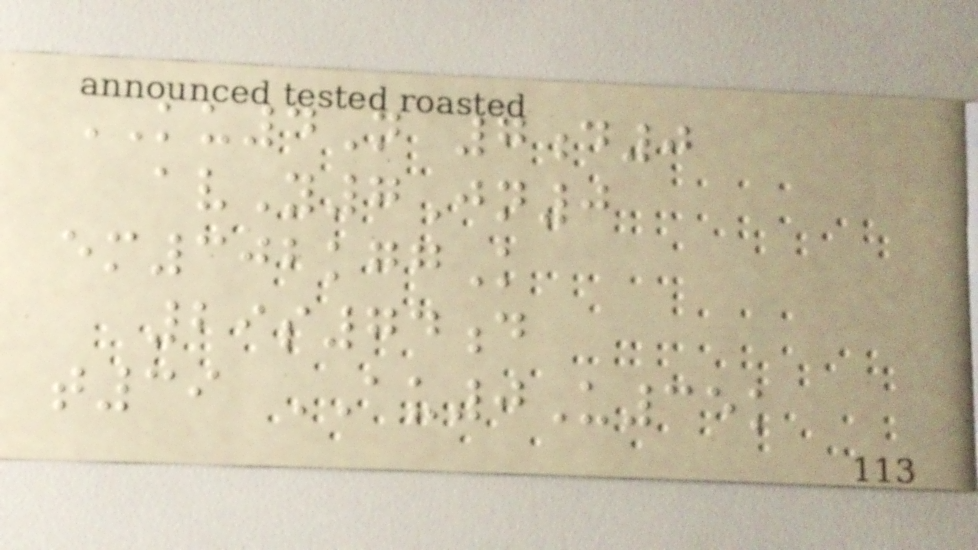KU4N 7d0
avY7Jn0
em302kggK
29s74d
t39 AU0U35k
